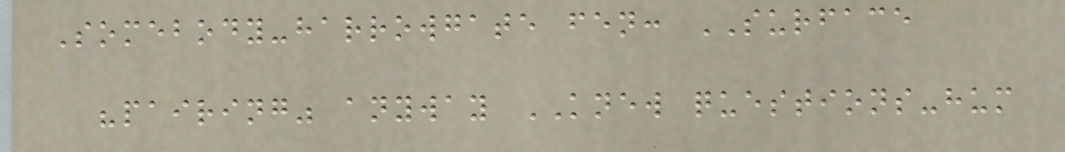Somebody-harrowgate fen: SURFACE
"pairing" anyway KNEW questions-hum
